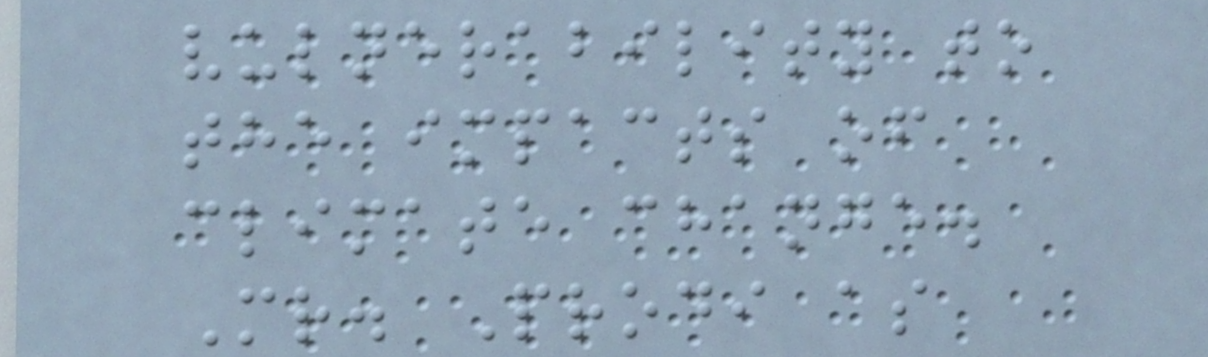vulnerability to
the impacts of
climate change.
Mr. Prodi as
